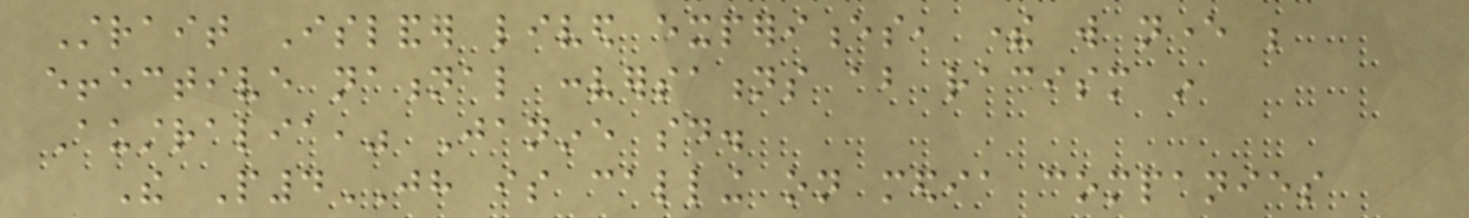Strait Islander lived experiences, there will never be
effective national conversations about racism in
Australia," Janine said.
The P4JH is calling on media companies
